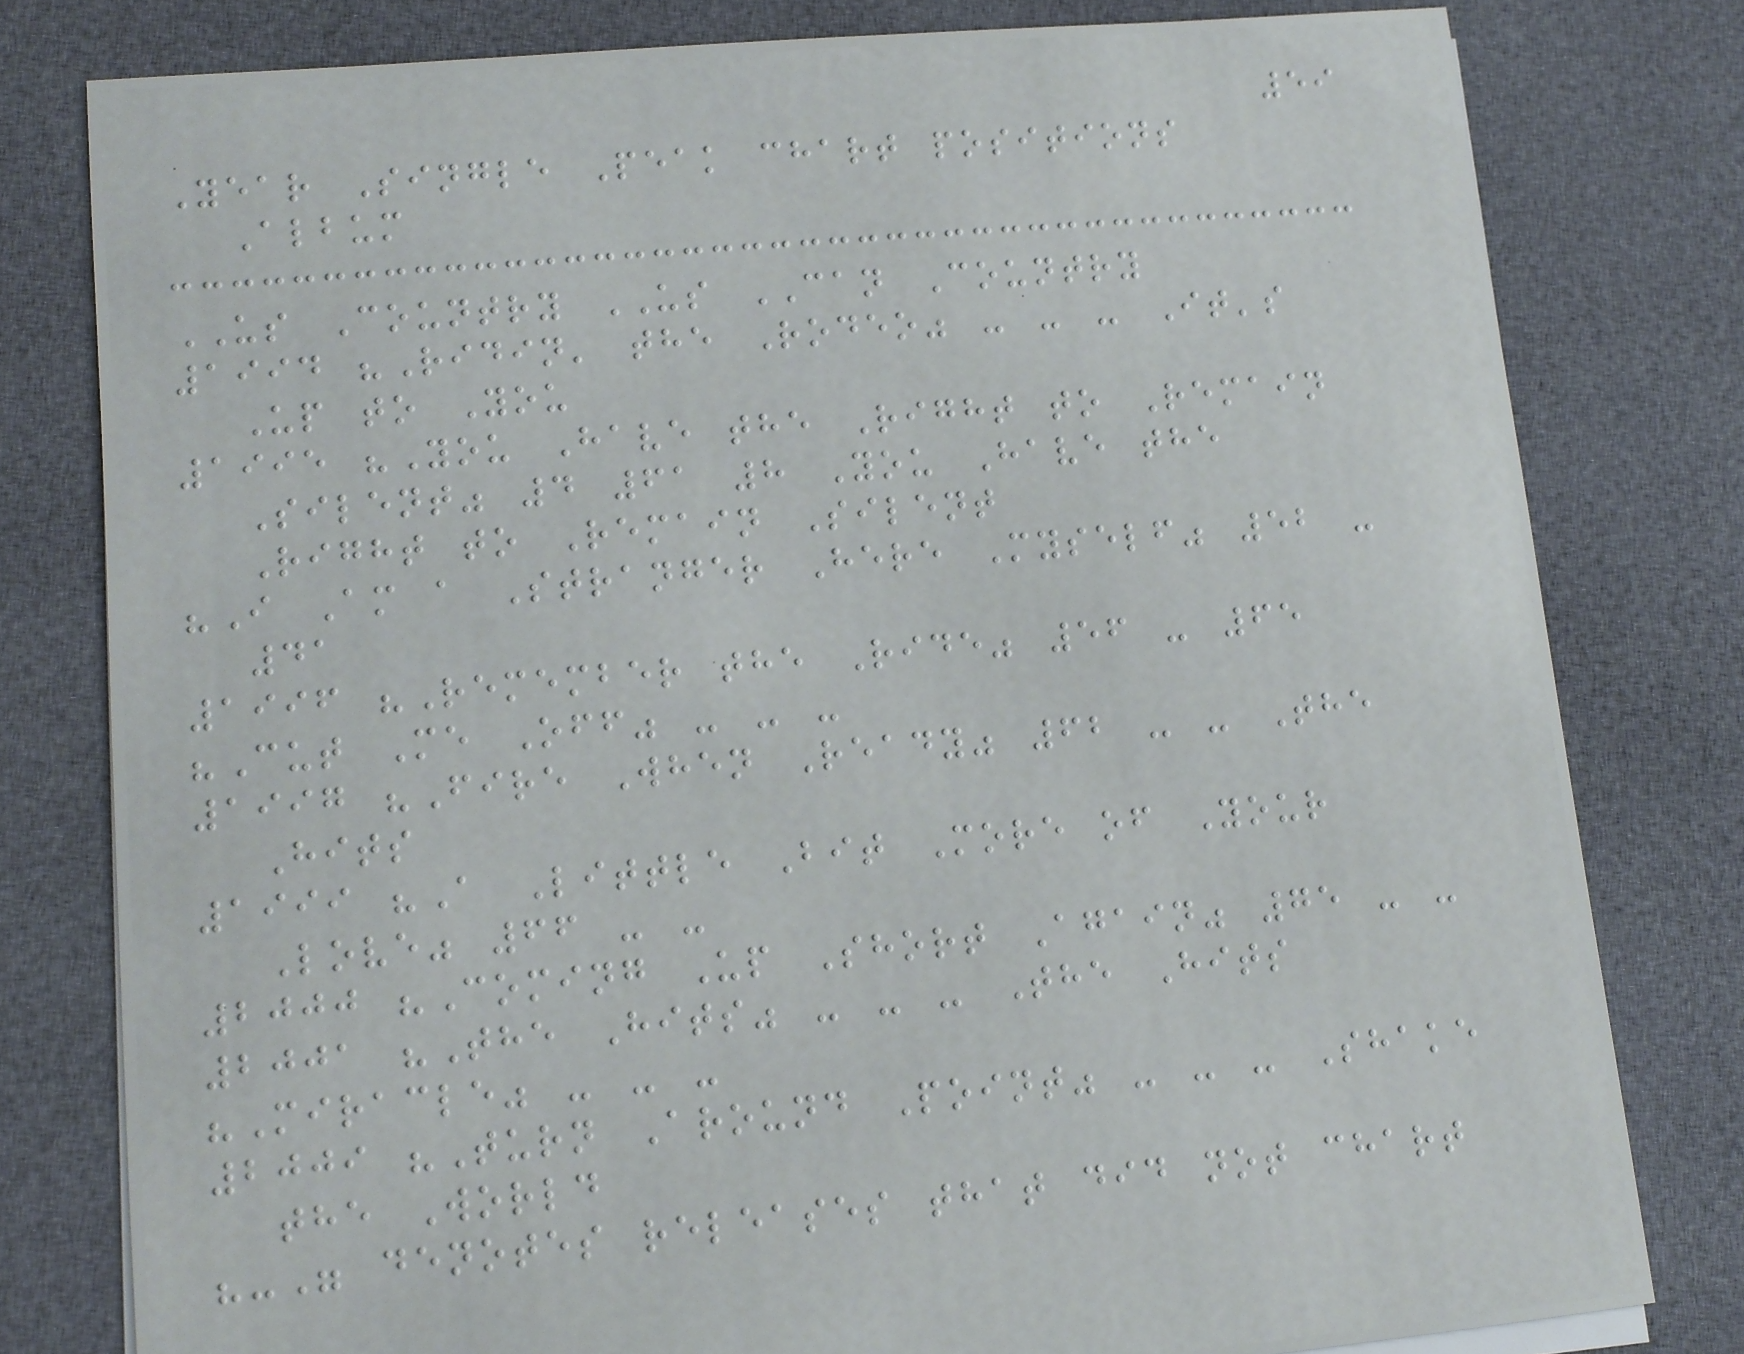59
Year Single Peak chart positions
Album
US Country US CAN Country
1994 "Ridin' the Rodeo" - - - It's
Up to You
1995 "You Have the Right to Remain
Silent" 4 61 8 You Have the
Right to Remain Silent
"I Am a Stranger Here Myself" 52 -
41
1996 "Remember the Ride" 56 - 65
"Cut Me Off" - - -
1997 "Fire When Ready" 62 - - The
Hits
1999 "A Little Bit More of Your
Love" 66 - -
2000 "Coming Up Short Again" 75 - -
2001 "The Hits" - - - The Hits
"Miracle" - - -
2009 "Turn Around Point" - - - Shake
the World
"-" denotes releases that did not chart
